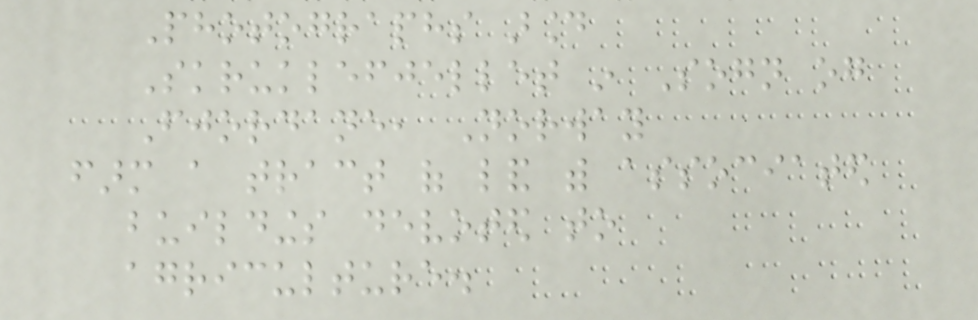Photographs around
Skruklefjellet in Sogn og
Fjordane, Norway
farm a tract of land with associated
buildings devoted to
agriculture.
